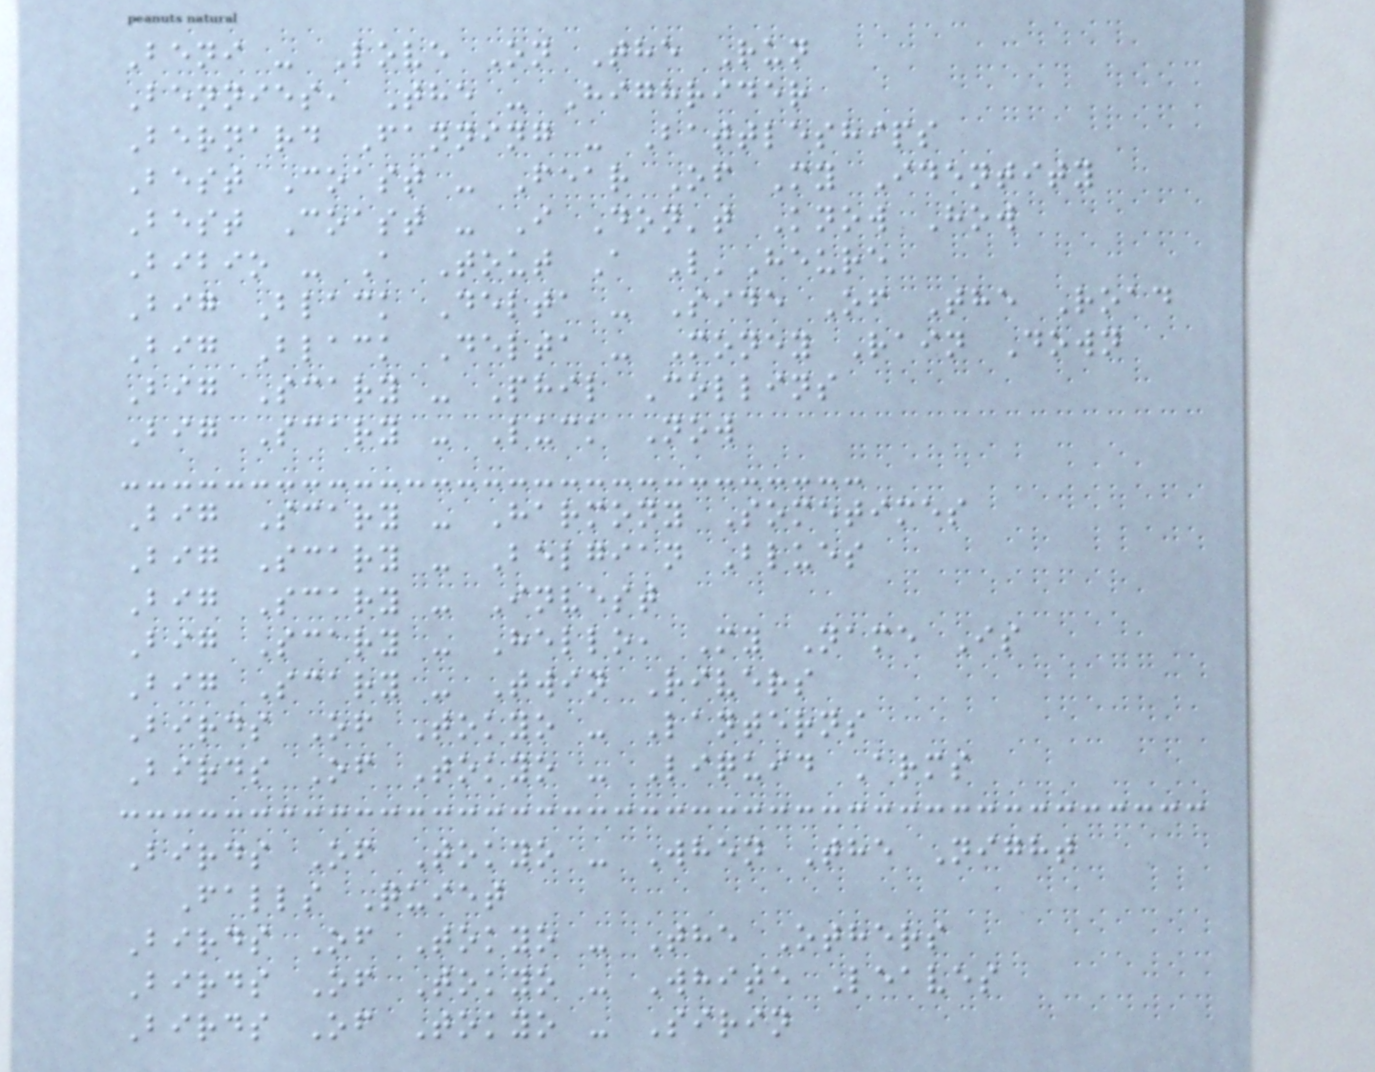Beni - Love On The Run
Bennies, The - Highrider
Bernard Fanning - Battleships
Best Coast - Fear Of My Identity
Best Coast - I Don't Know How
Bibio - A Tout A L'Heure
Big Black Delta - Side Of The Road
Big Black Delta - Money Rain Down
Big Scary - Phil Collins
Big Scary - Luck Now
Big Scary - Harmony Sometimes
Big Scary - Belgian Blues
Big Scary - Invest
Big Scary - Hello, My Name Is
Big Scary - Twin Rivers
Birds Of Tokyo - Lanterns
Birds Of Tokyo - Liquid Arms
Birds Of Tokyo - When The Night
Falls Quiet
Birds Of Tokyo - The Others
Birds Of Tokyo - White Leaves
Birds Of Tokyo - Sirin
